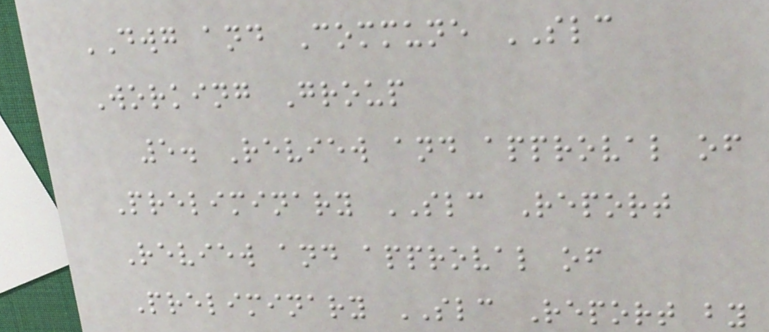DWG and Commune SLC
Working Group
5. Review and approval of
Preliminary SLC Report
Review and approval of
Preliminary SLC Report by
